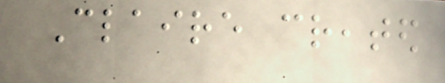Claire created
